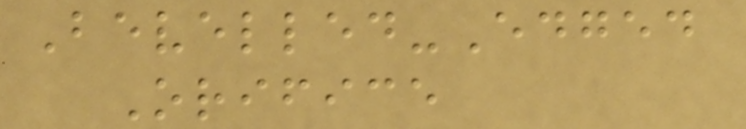Bevelled-Edged
Orifice
